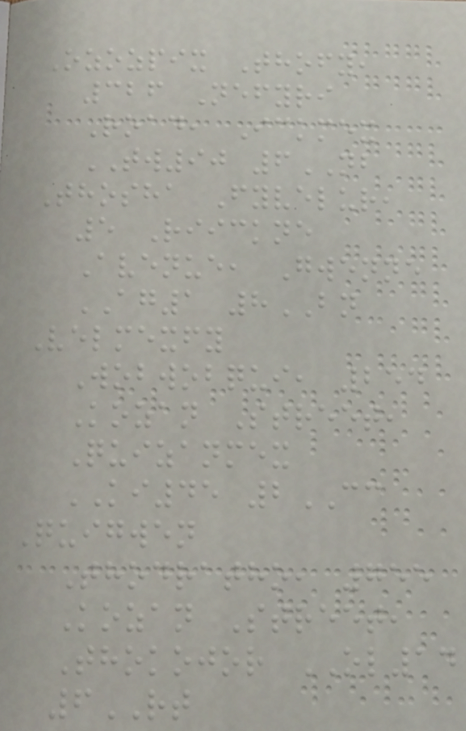Ozozpix Thofy,
326 Nefyri
Road, Ickmex
TW90 6NB
Thosha Fyvelur,
5 Riickne
Avenue, Gwenne
AG1 8BN
Velmexfy
Wobwobqui, 254
Kozan Street,
Quizanmex
KI45 2CC
Quigwen
Thodratho, 755
Kozan Street,
Thokojor OL14
6RT
